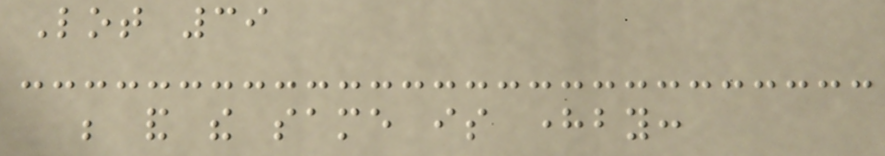Lot 39
be and the same is hereby:
